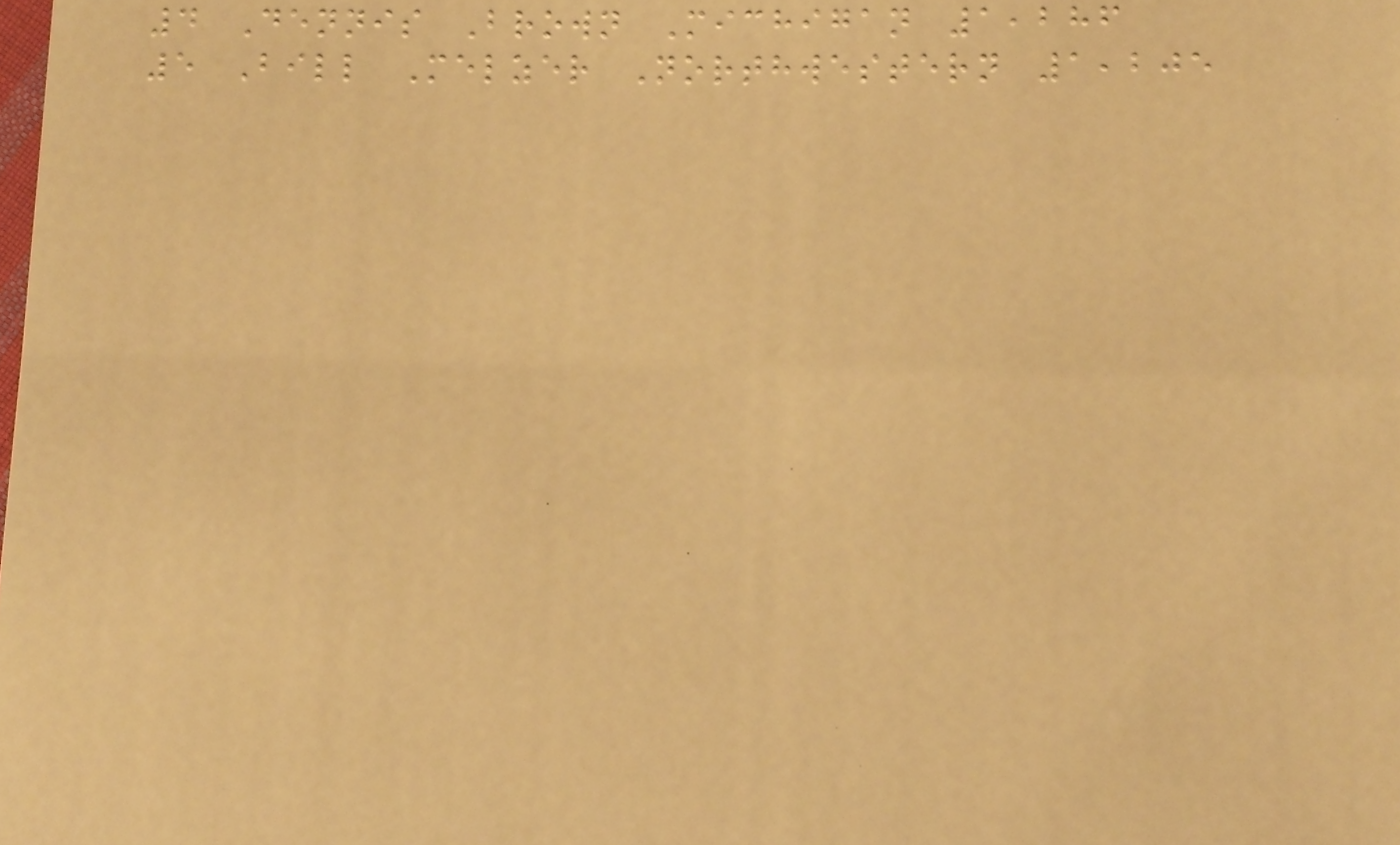4 Dennis Brown Michigan 1,286
5 Bill Melzer Northwestern 1,205
